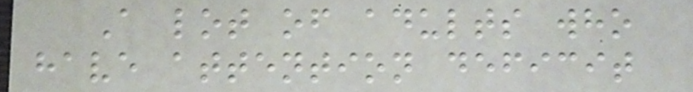A lot of adults who
have attention deficit
